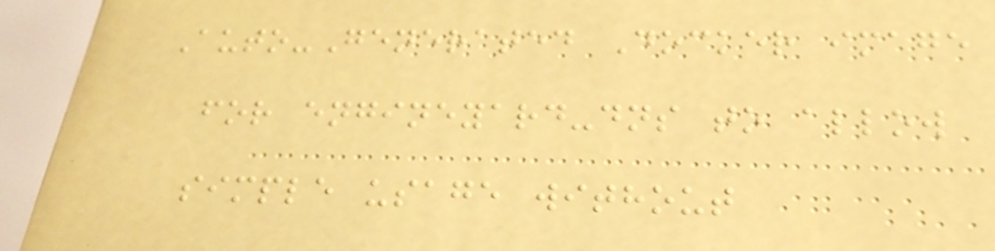Auto-Generated Docker image
for engineyard-dns to allow
simple usage without
